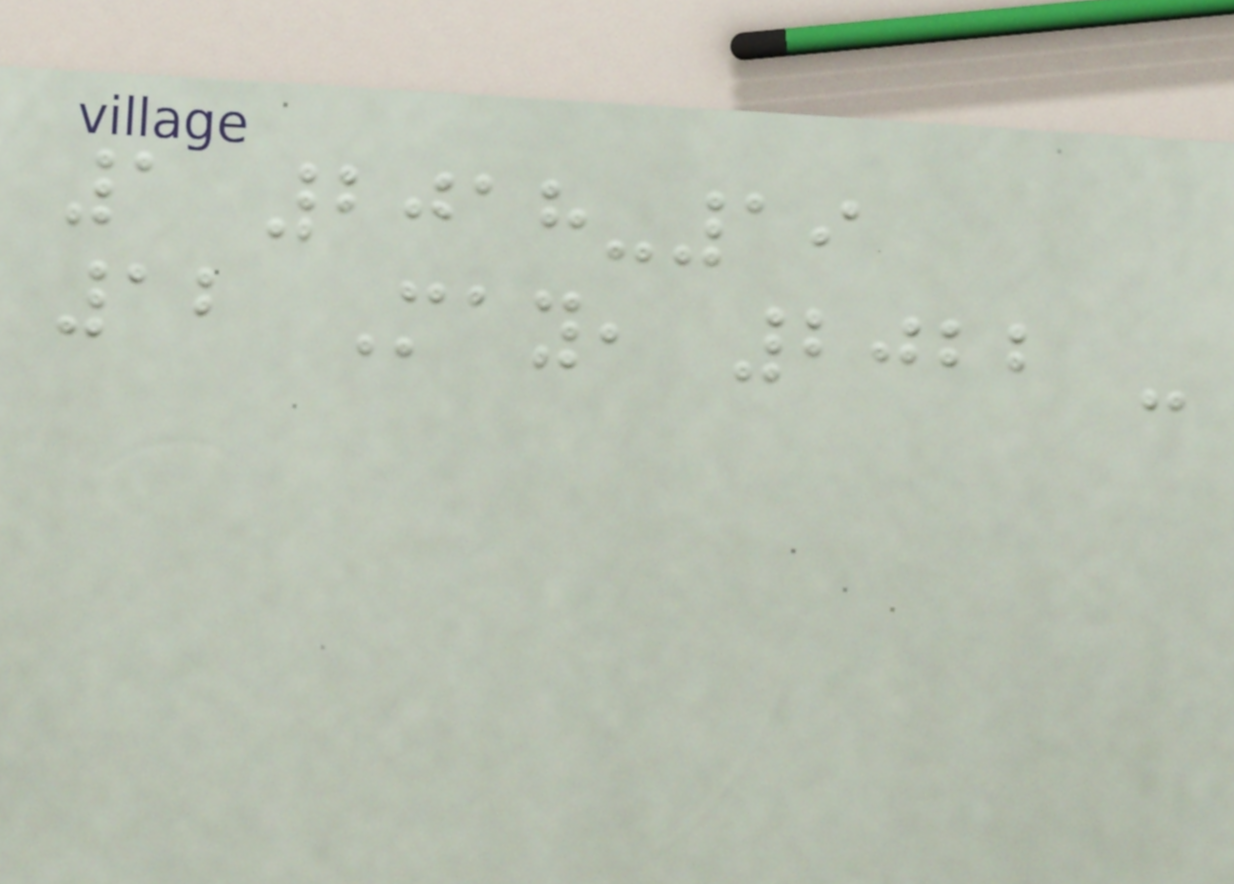1 2018-19
12 May, 2022 -
